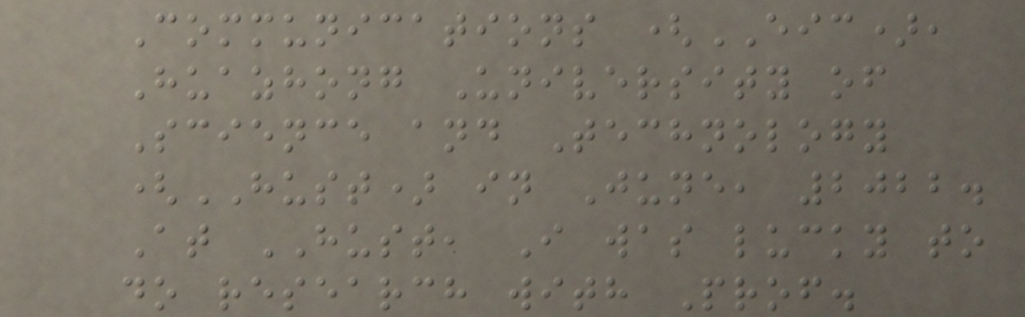Communications (EIC),
Huazhong University of
Science and Technology
(HUST) in June, 2022.
At HUST, I was lucky to
do research with Prof.
